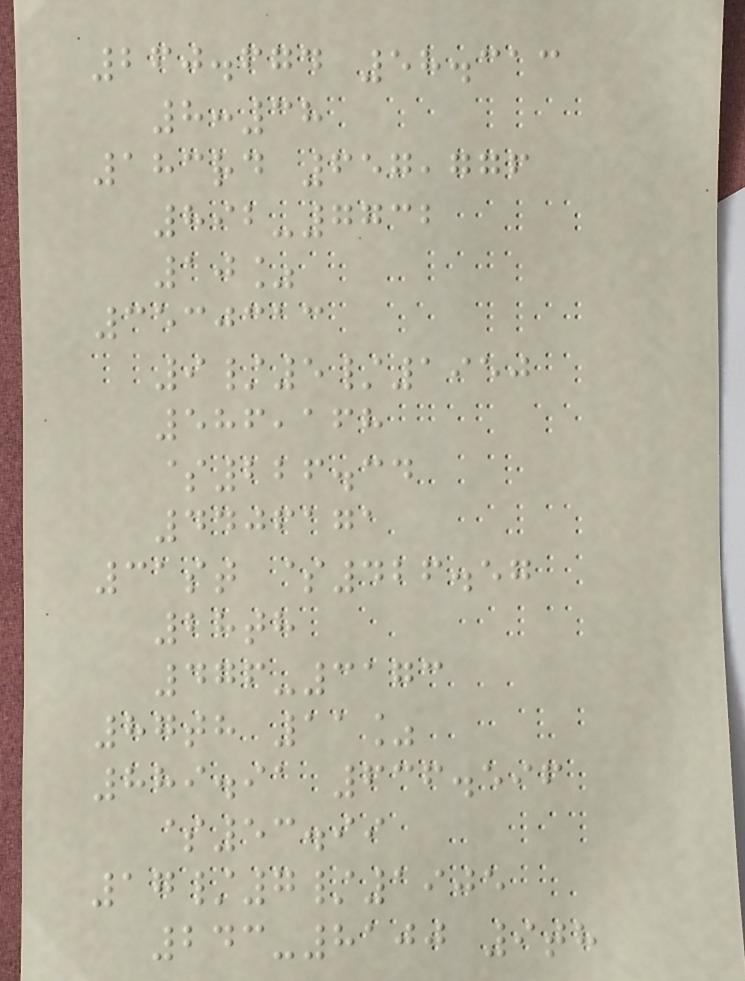260.674 58.313
8:38
183rd 657,776
892-7732
10%
3530313
9/5/1950
586,168
$226.34
4406171
31st $426.57
28th
476-3173
87th 11%
889.91 636.596
$53.99
17/7/1905
243-8100 9th
